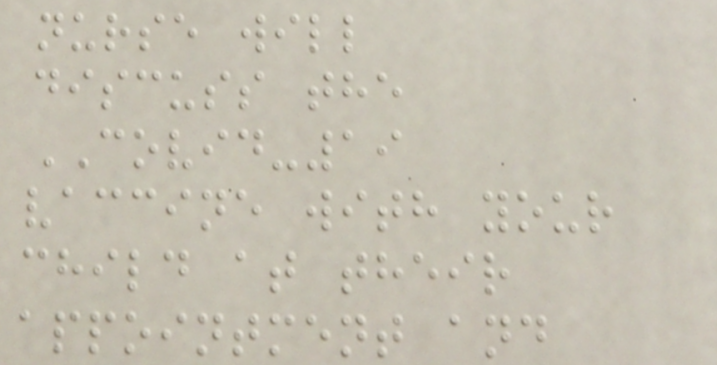nurse will
discuss the
COVID-19
vaccine with your
child at their
appointment and
